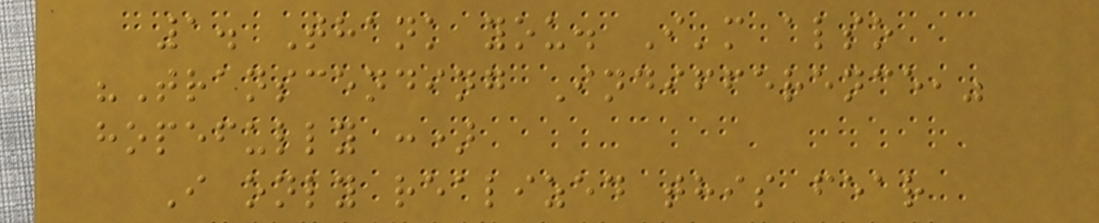1. Thank you. I'm also
"Transcending Indifference,"
hopefully :)
I only realized this fear
